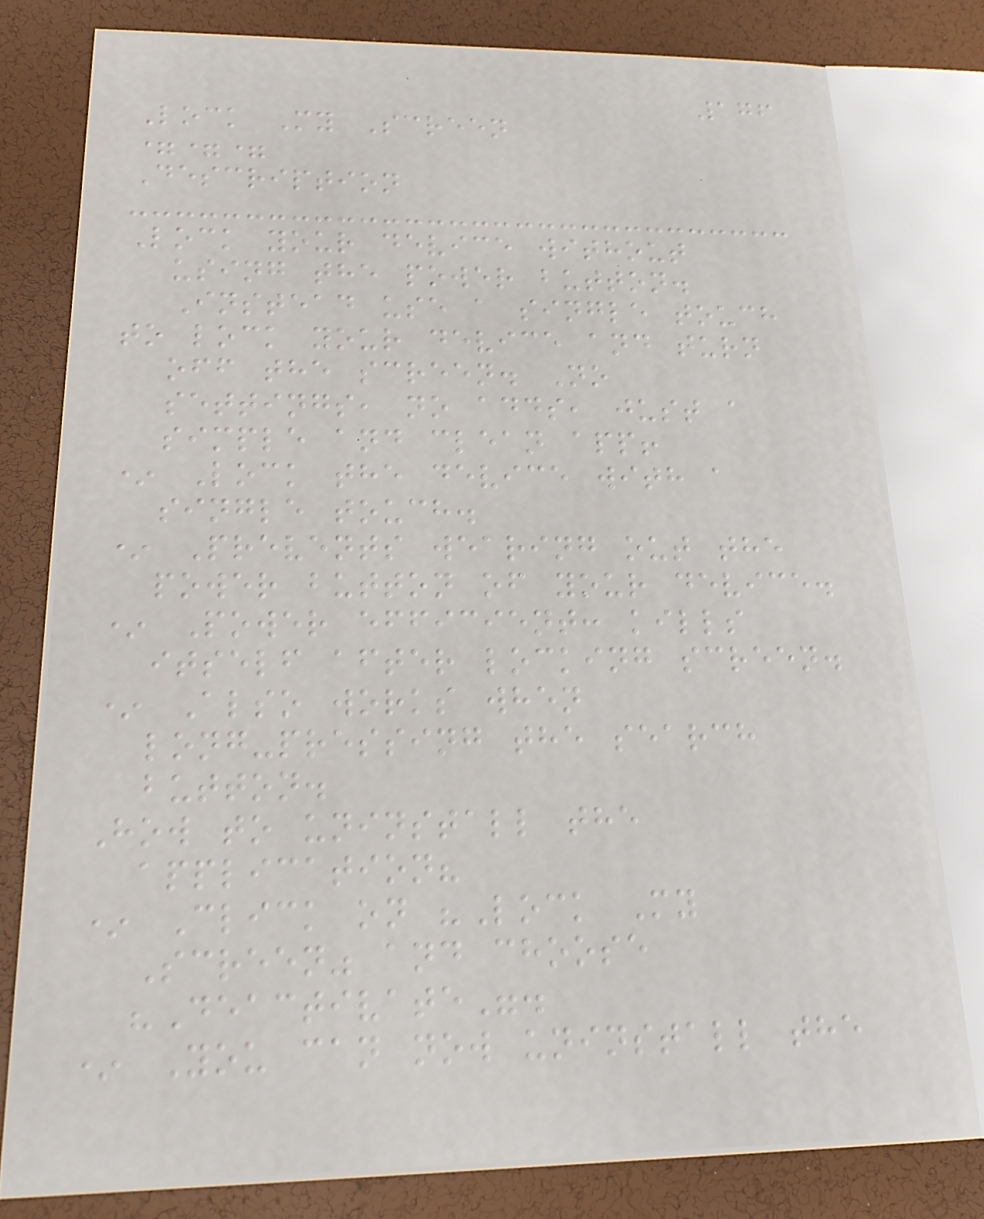176
Lock My Screen
===
Description
Lock your device without
using the power button.
Instead use a single touch
to lock your device and turn
off the screen. No
settings, no adds, just a
simple and clean app!
* Lock the device with a
single touch.
* Prevents wearing out the
power button of your device.
* Power efficient: kills
itself after locking screen.
* Also works when
long-pressing the search
button.
How to uninstall the
application?
* Click on "Lock My
Screen" and choose
"Deactivate".
* You can now uninstall the
